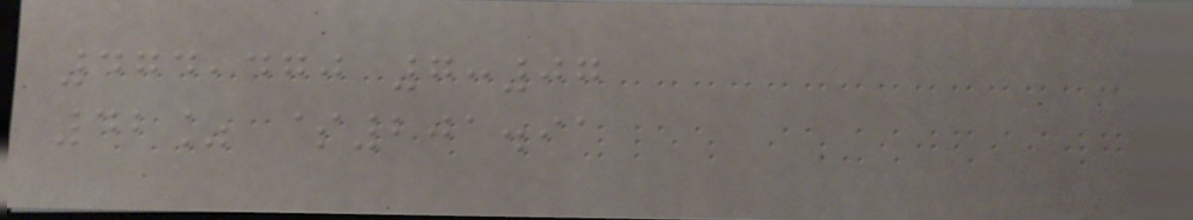474,470 7:07
42% $201.91
